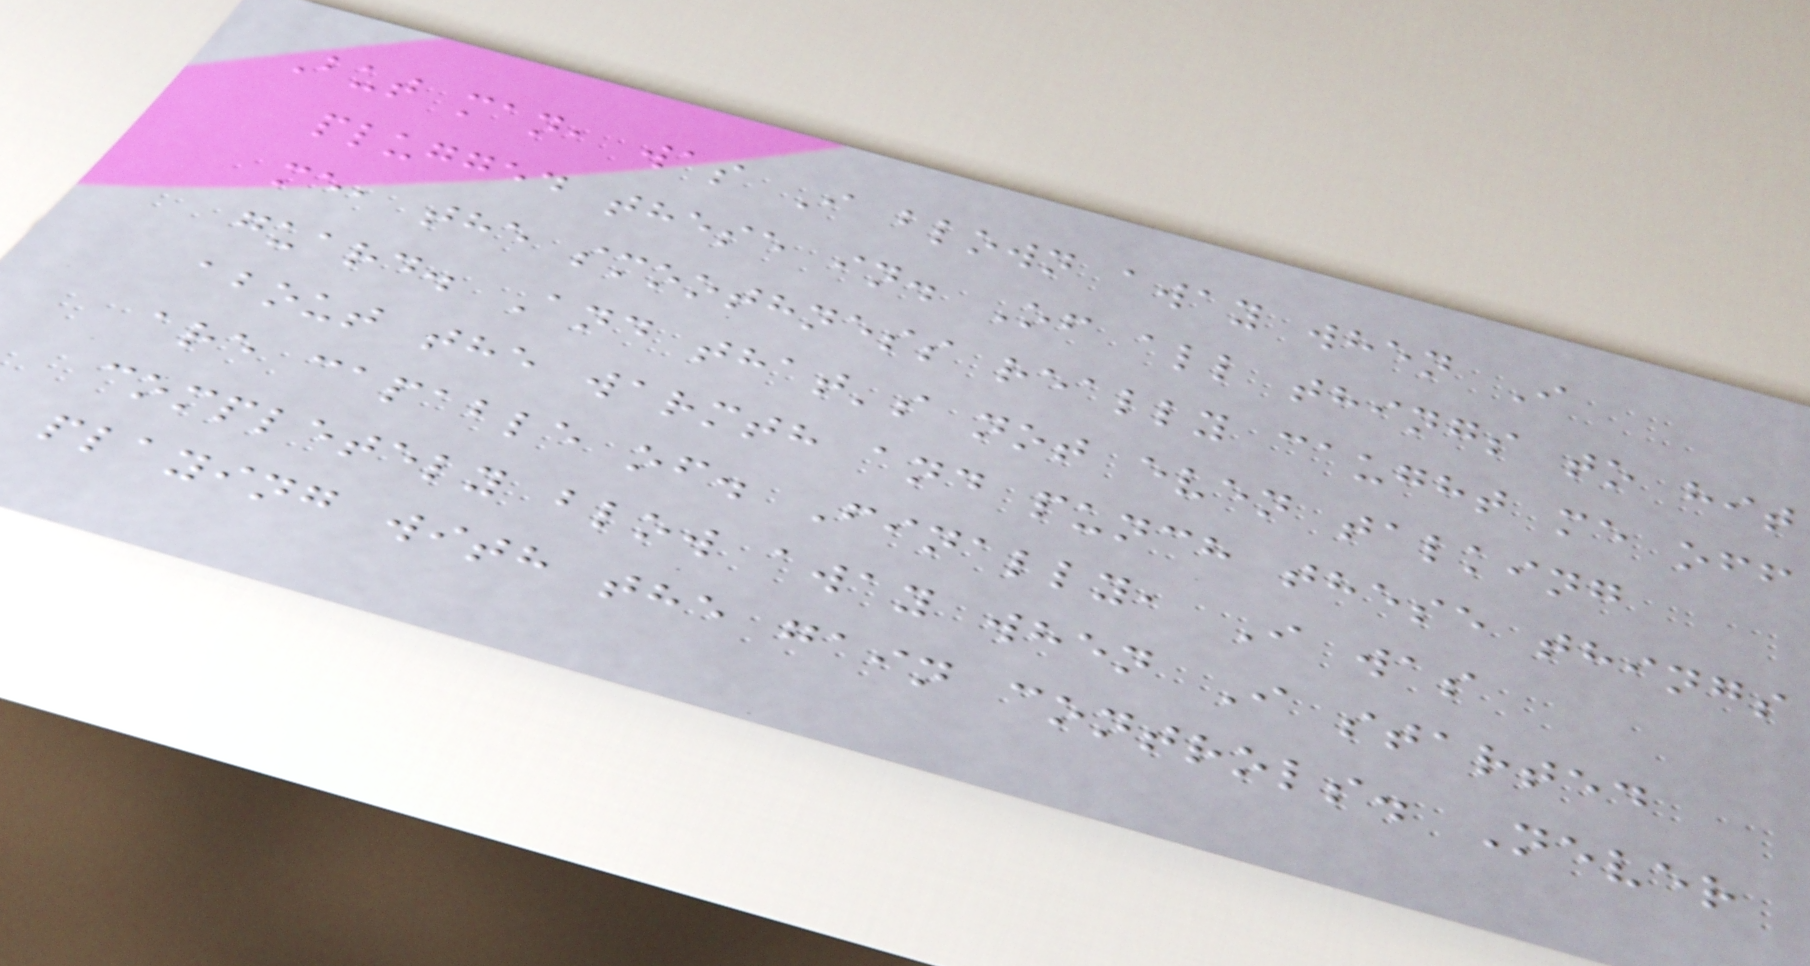But man, was I blown away when I
plugged these in. Of all things to hit
me, the smoothness really caught me off
guard. And that's not even talking
about the warmth and punch these things
are capable of. Finally, I was
completely blow away when I started
playing with the gain controls. Never
